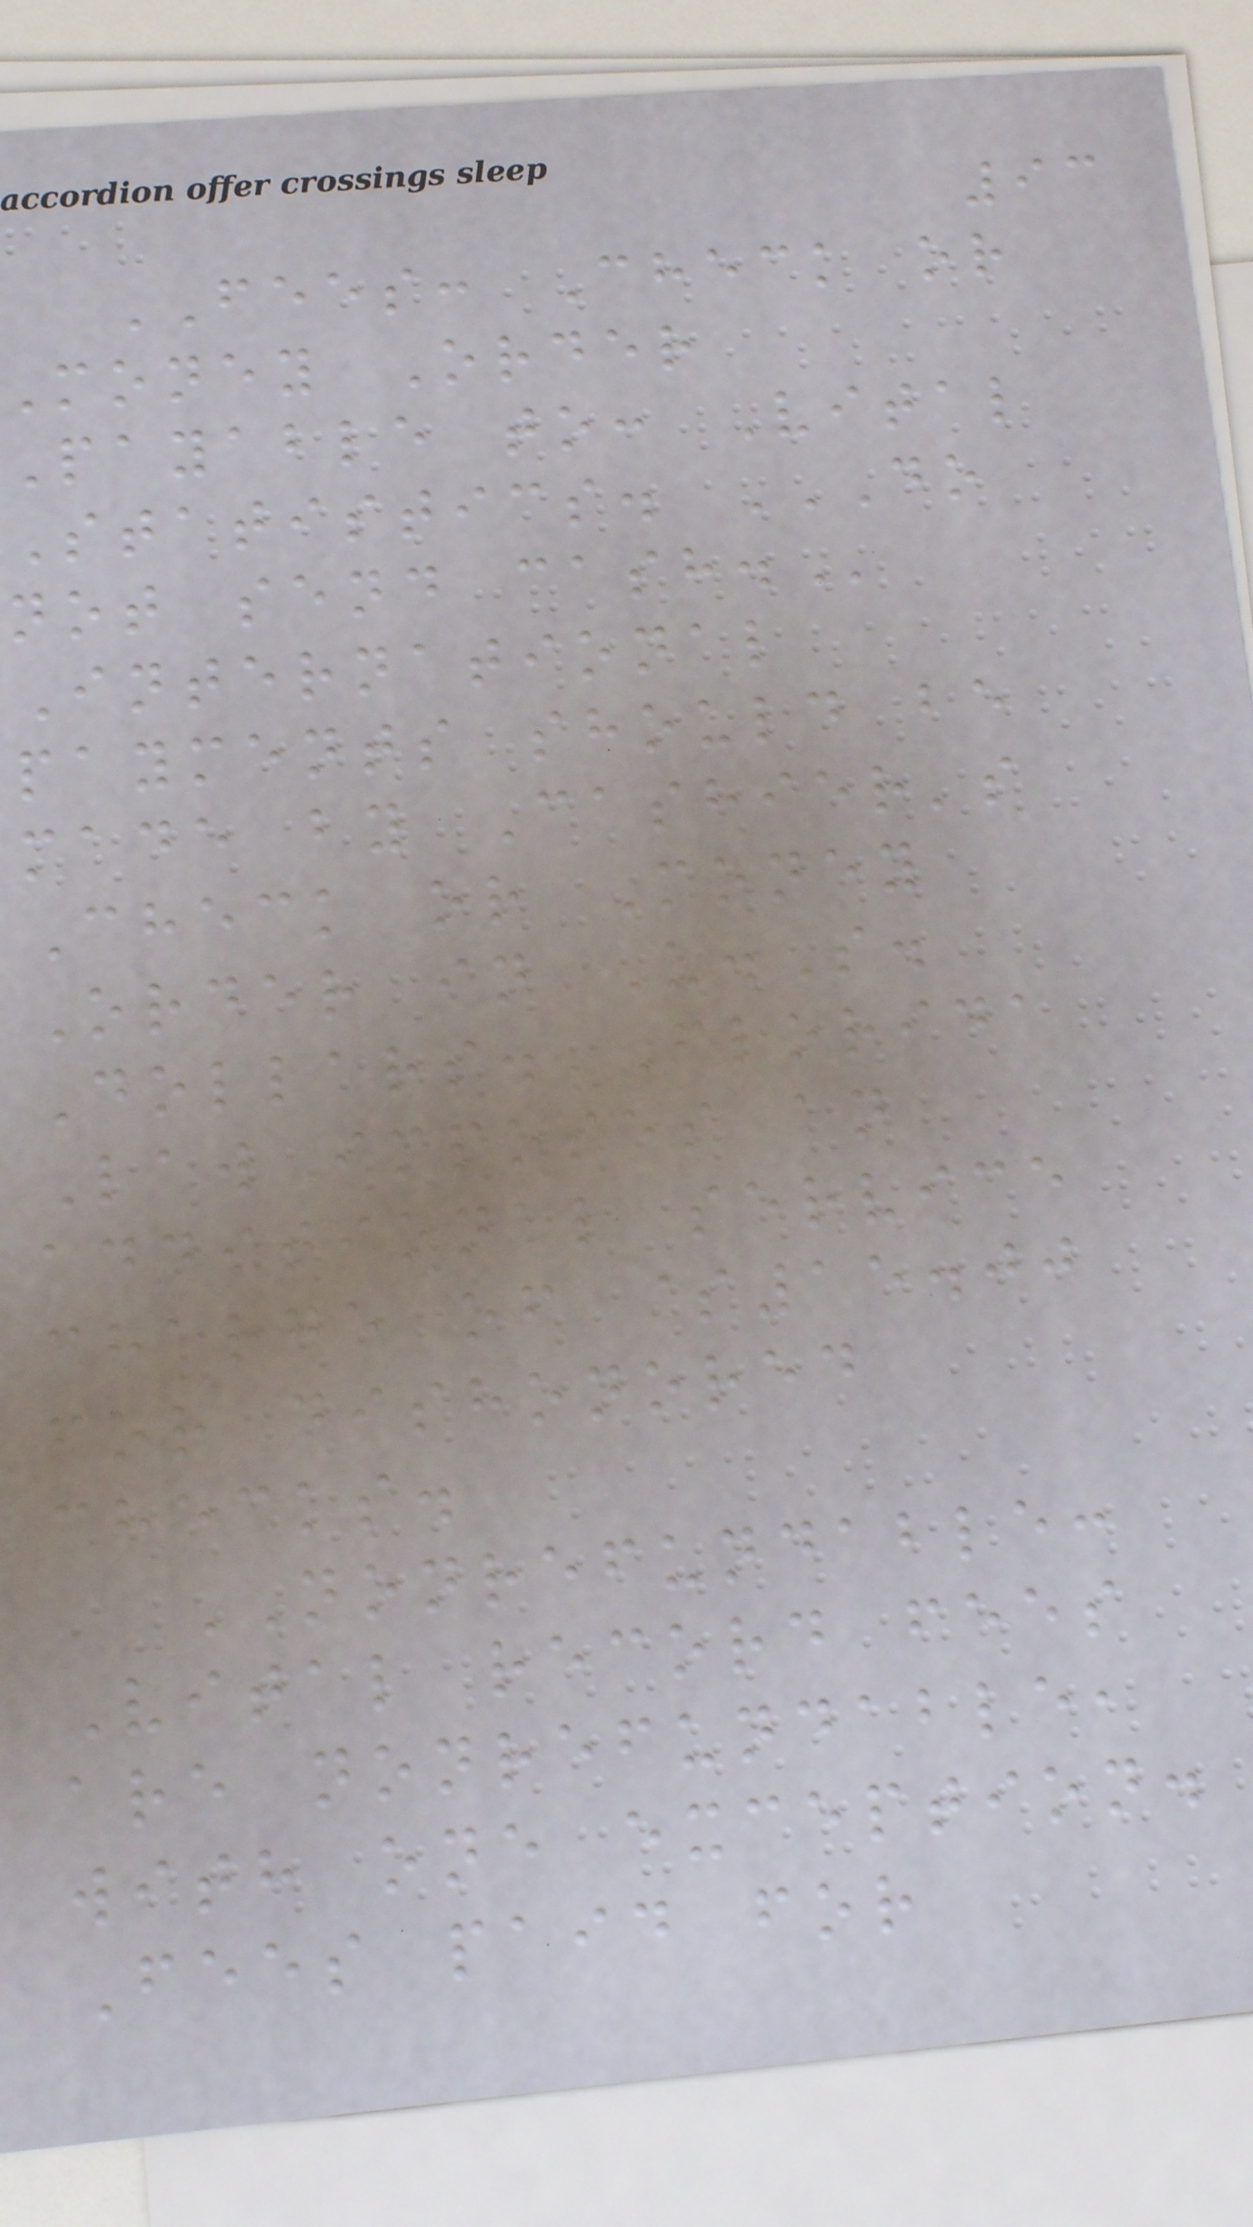93
FEES: Check or
money Order
Payable to: Vital
Statistics. DO
not send
International
payments should be
made by Cashier's
Check or Money
Order in U.S.
Dollars. Florida
Law imposes an
additional service
charge of $15.00
for dishonored
checks.
NONREFUNDABLE:
Vital record fees
are nonrefundable,
with one exception.
Fees paid for
